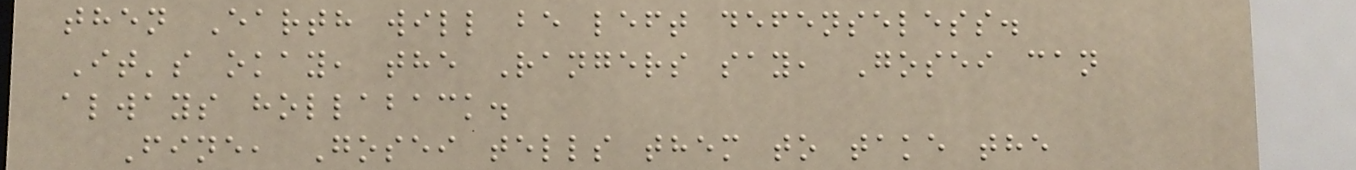then Earth will be left defenseless.
It's okay, the Rangers say, Gosei can
always hollaback.
Fine, Gosei tells them to take the
